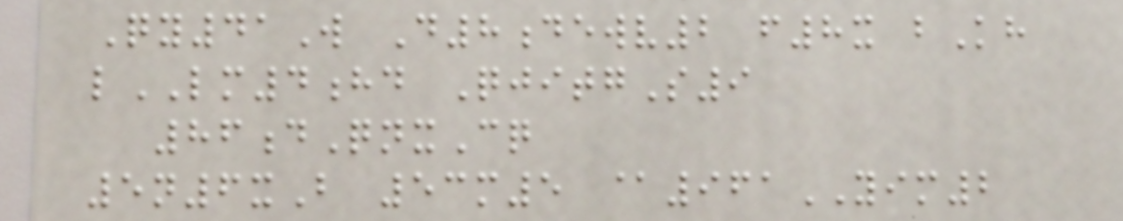Qy41W D8dewv2 f8x bKh
lLM4hd QjitgS9
86dQnxCq
5n6xB 53m5 @961YIM2
